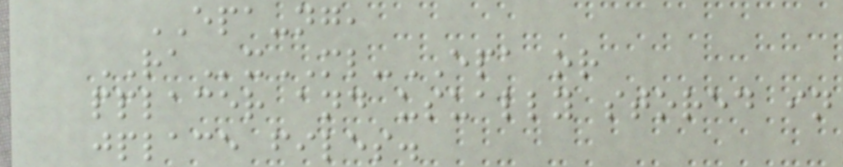EPA-ng,
RAxML-EPA or
pplacer and usually stored in
jplace files.
